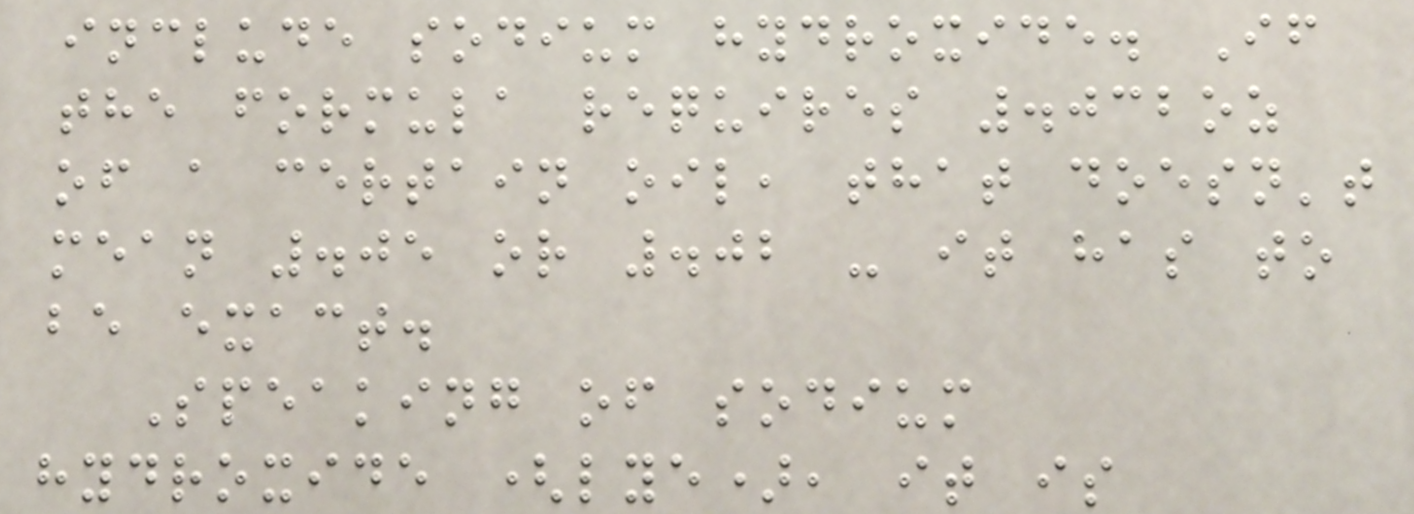include sodium hydroxide. If
the formula requires .032oz
of a certain oil, that doesn't
mean .05 or .02 - it has to
be exact.
Speaking of sodium
hydroxide (lye), it is
